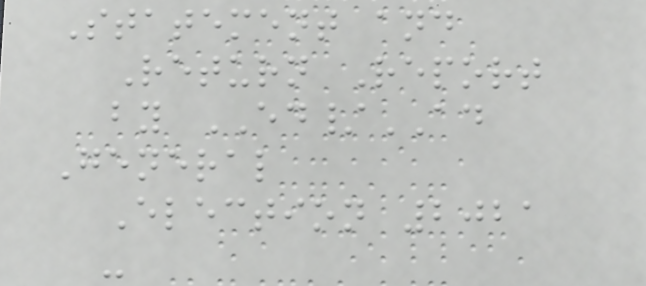Statement and
Return Report
by ED/AD
General
Election 2021
-
